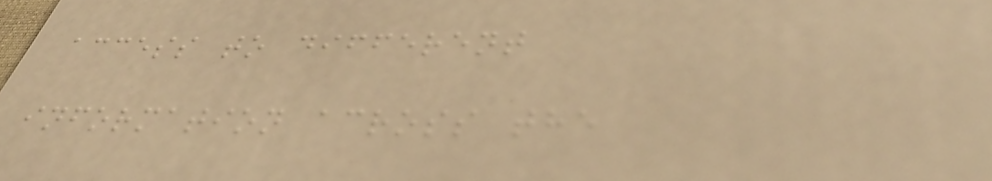access to different
information across the
